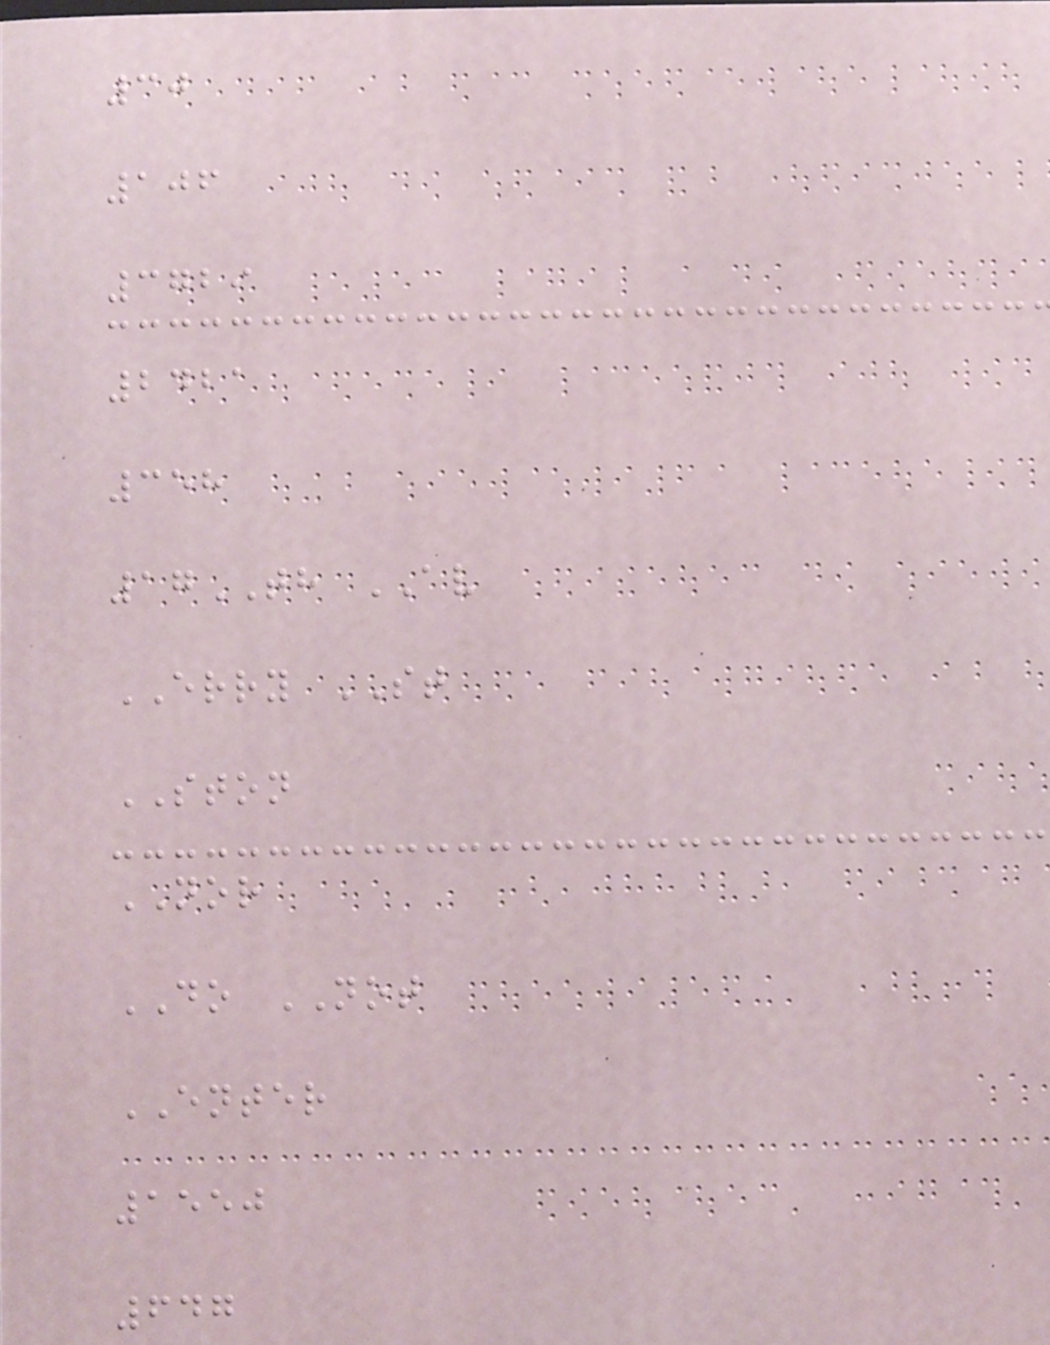30
106
3729
2421
358
17TH AV
ERRY ST
STON
NOR
DO NOT
ENTER
1550
647
